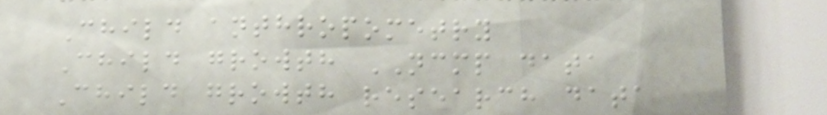Child anthropometry
Child growth NCMP data
Child growth research data
